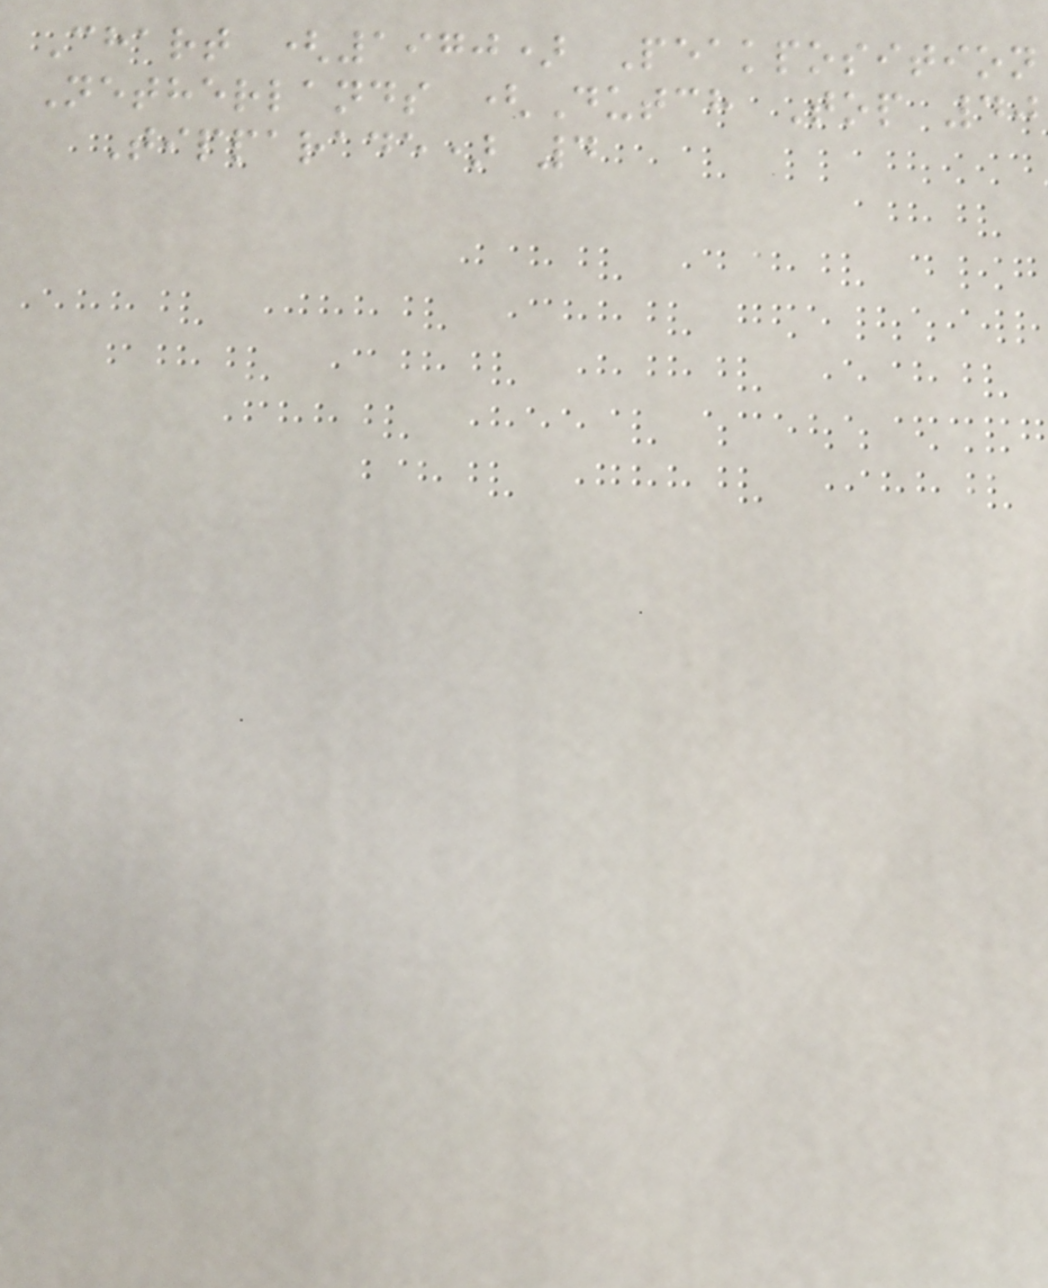Chart (1970) Peakposition
Netherlands (Dutch Top 40
Tipparade) 4
